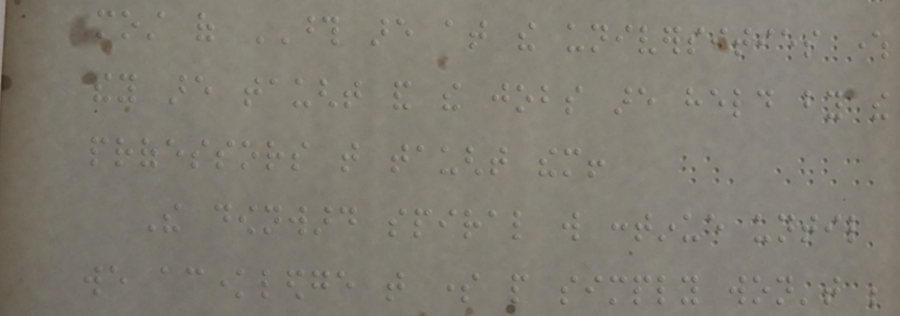most of THOSE are at the universities where
they are taught and the jobs are held by the
professors that taught them!
The downward spiral will continue until
we acknowledge that some people simply won't be
